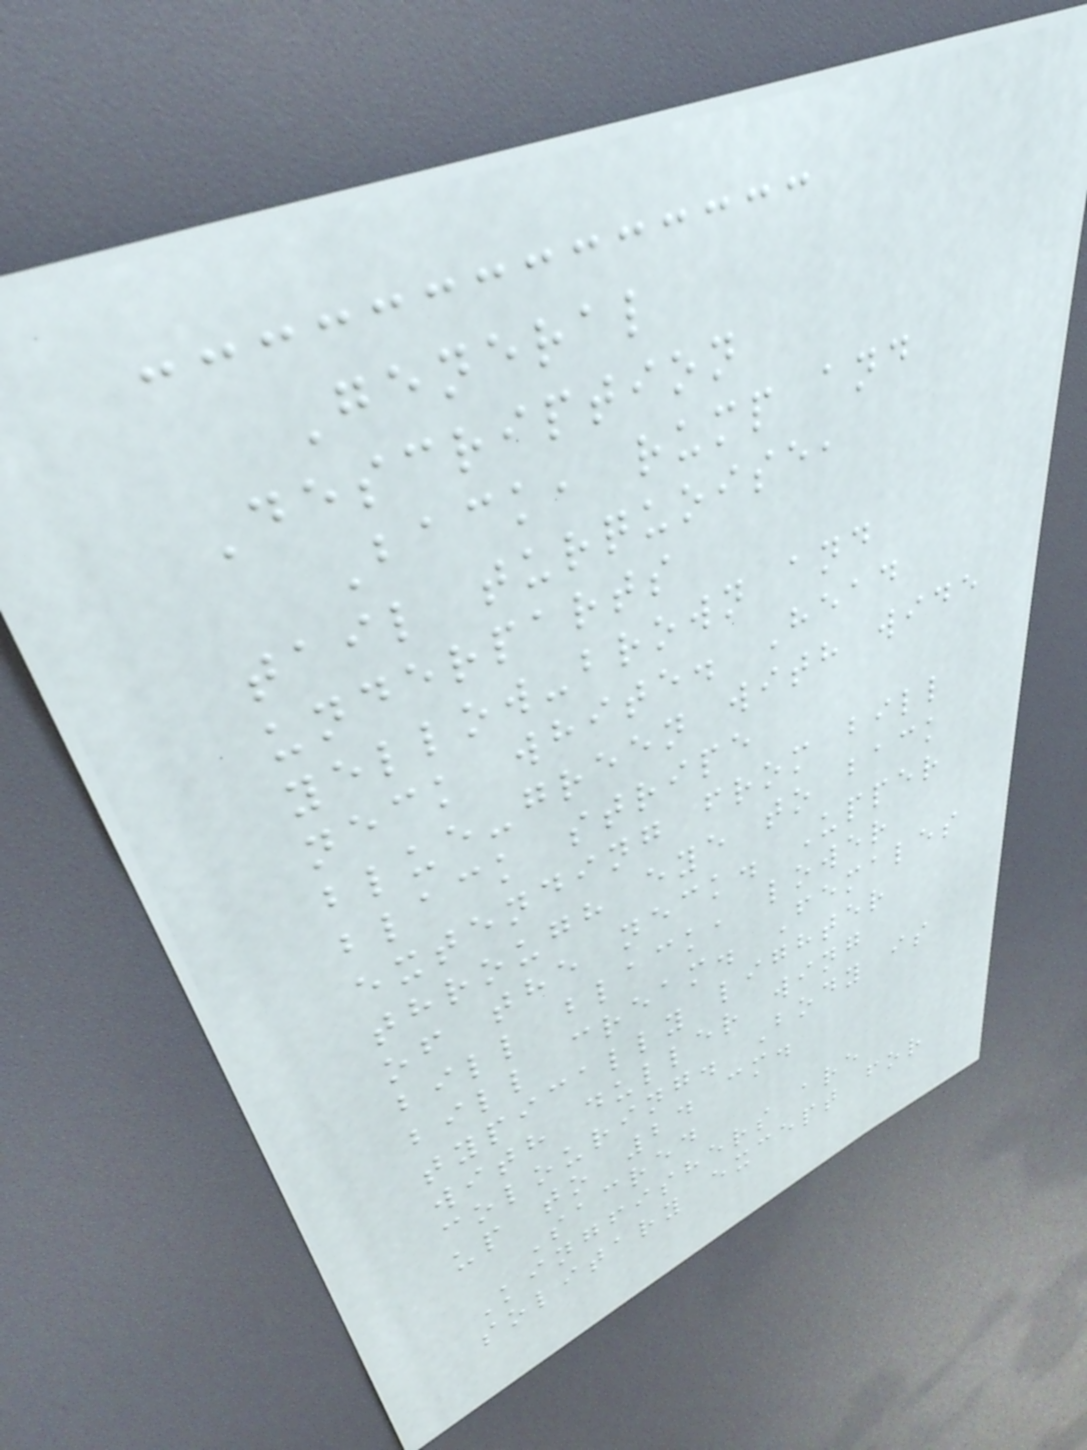General
Description
Back, rump and
tail turquoise,
underparts
yellow-brown and
neck white. Head
blue-green with wide
black stripe
extending from bill
through eye to back
of the neck. Upper
bill black, lower
bill cream. Females
typically lighter
with duller wing
colouring. Body is
up to 24 cm.
Sacred
Kingfishers are
solitary except for
